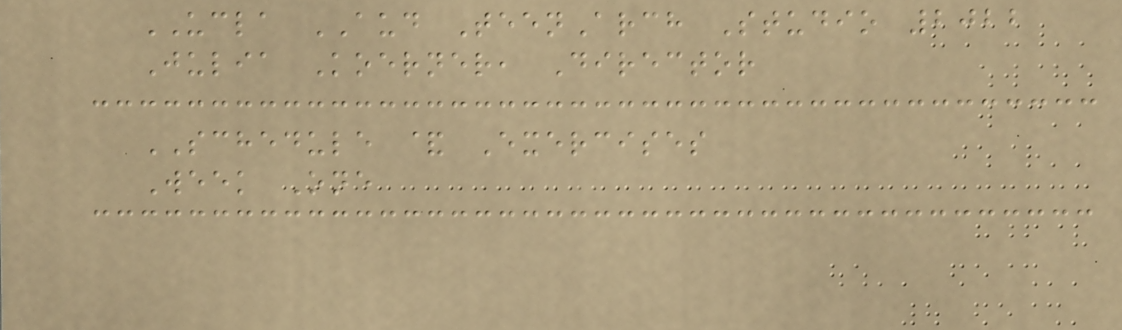UCLA AUD TeenArch Studio 2022
Julia Koerner, Director
SCHEDULE & Exercises
Week One
